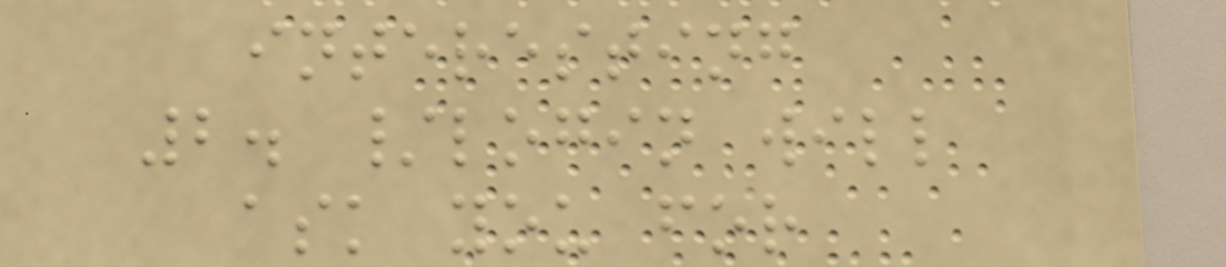interesting
2. /login will
ask you for
